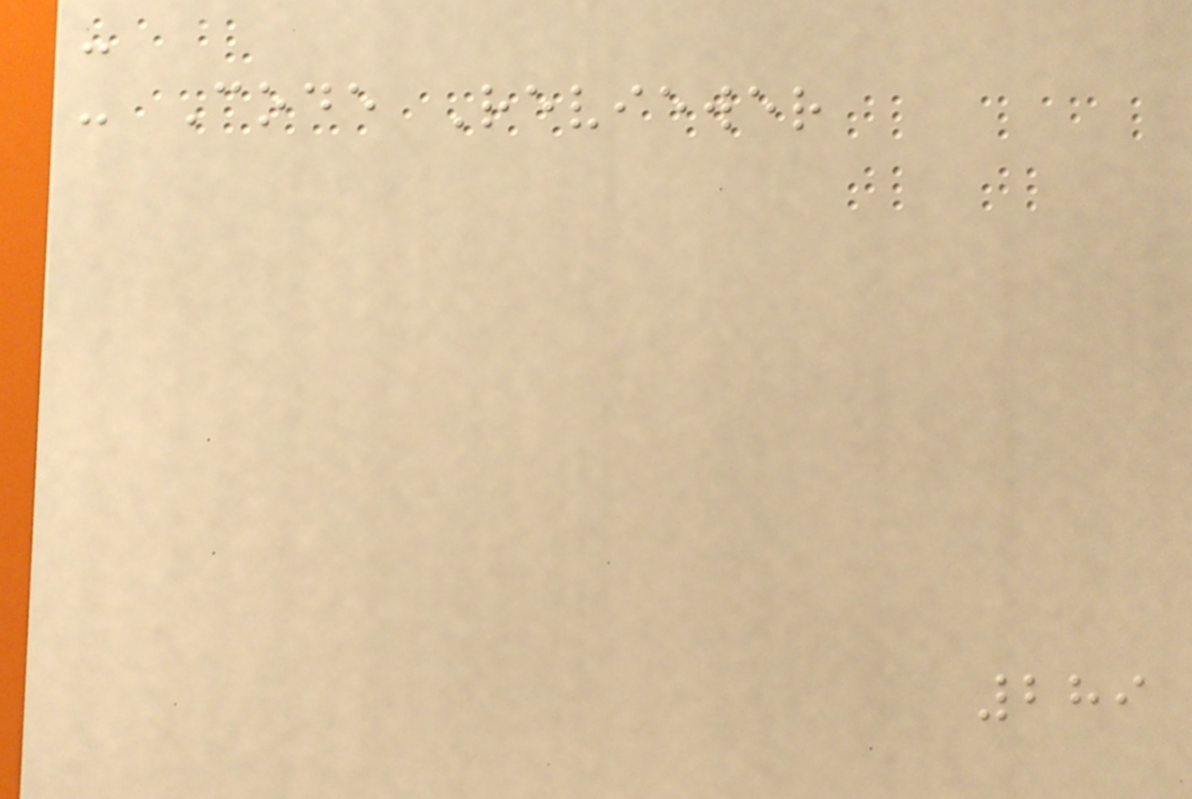-
- Code Reviewer
289
